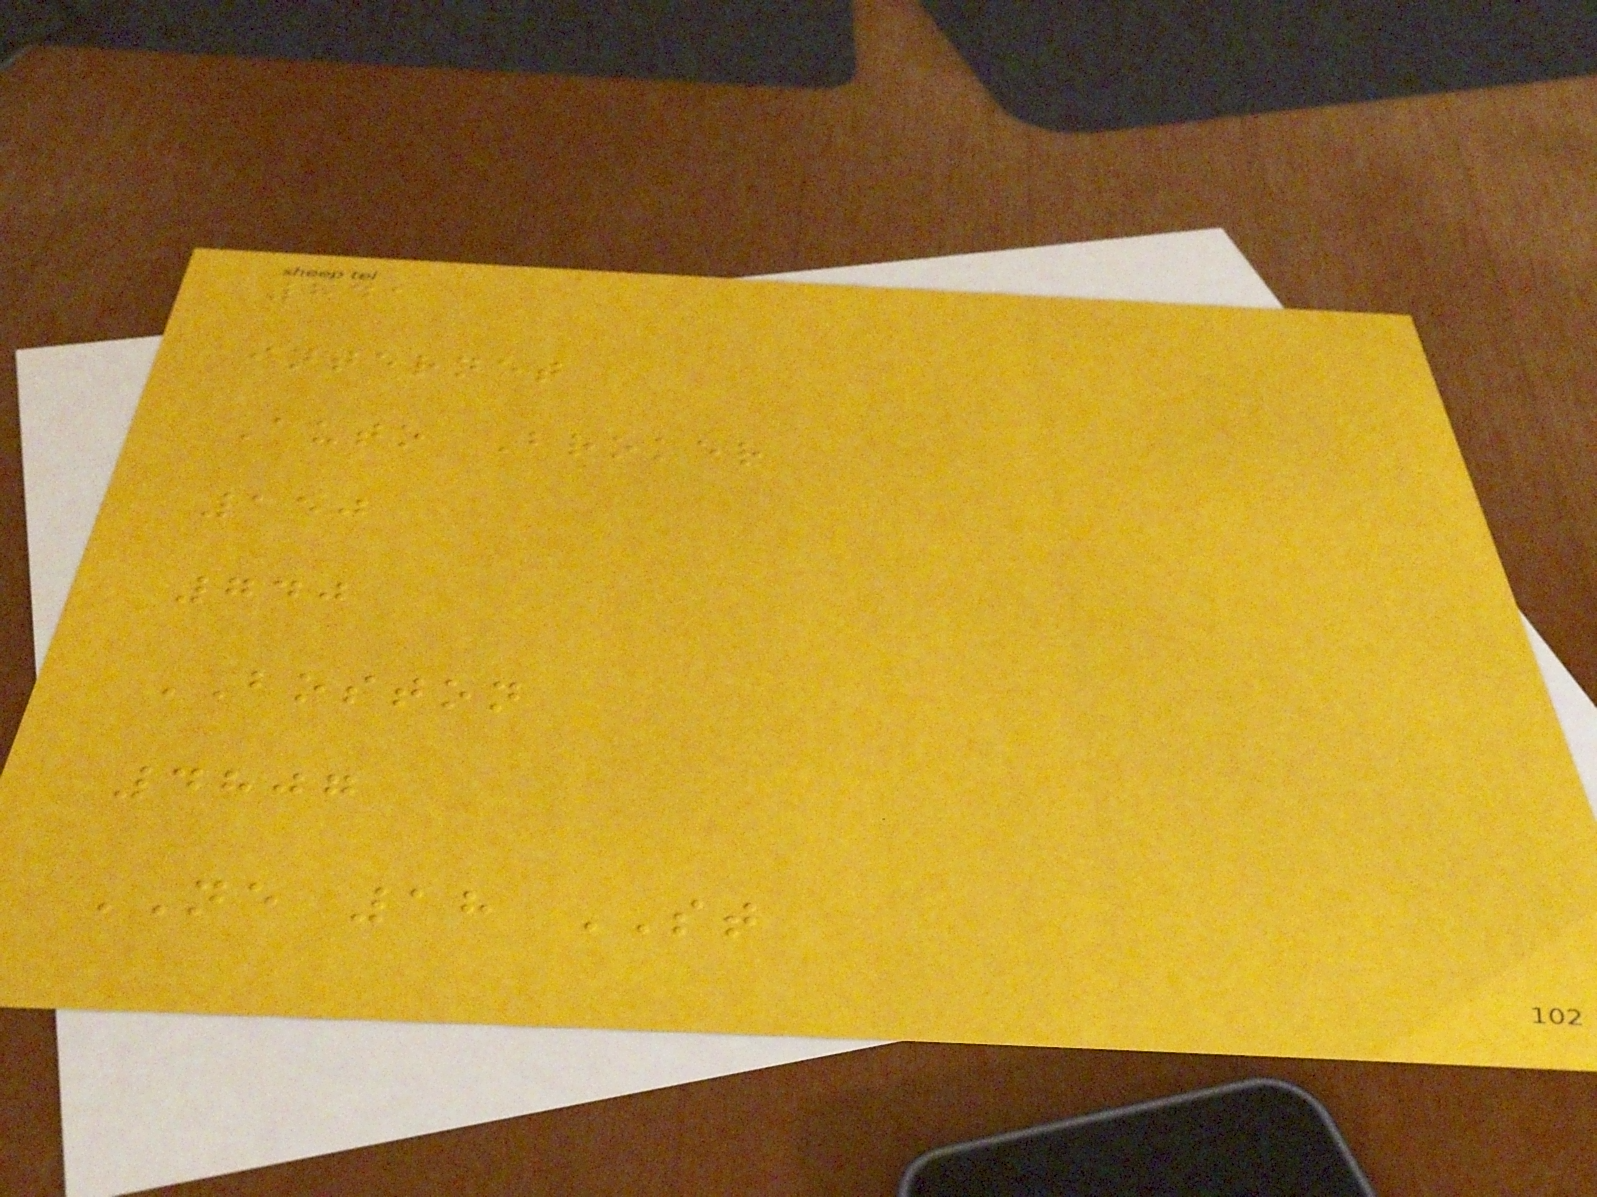841
internet
Auto Broker
150
740
BOSTON
4807
NE 18 ST
